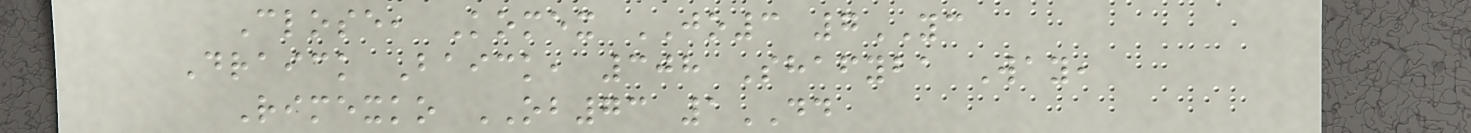Close, Komex JO3 7YC
Draick Baick, 308 Shafyba Way,
Rimexko OB73 1DD
